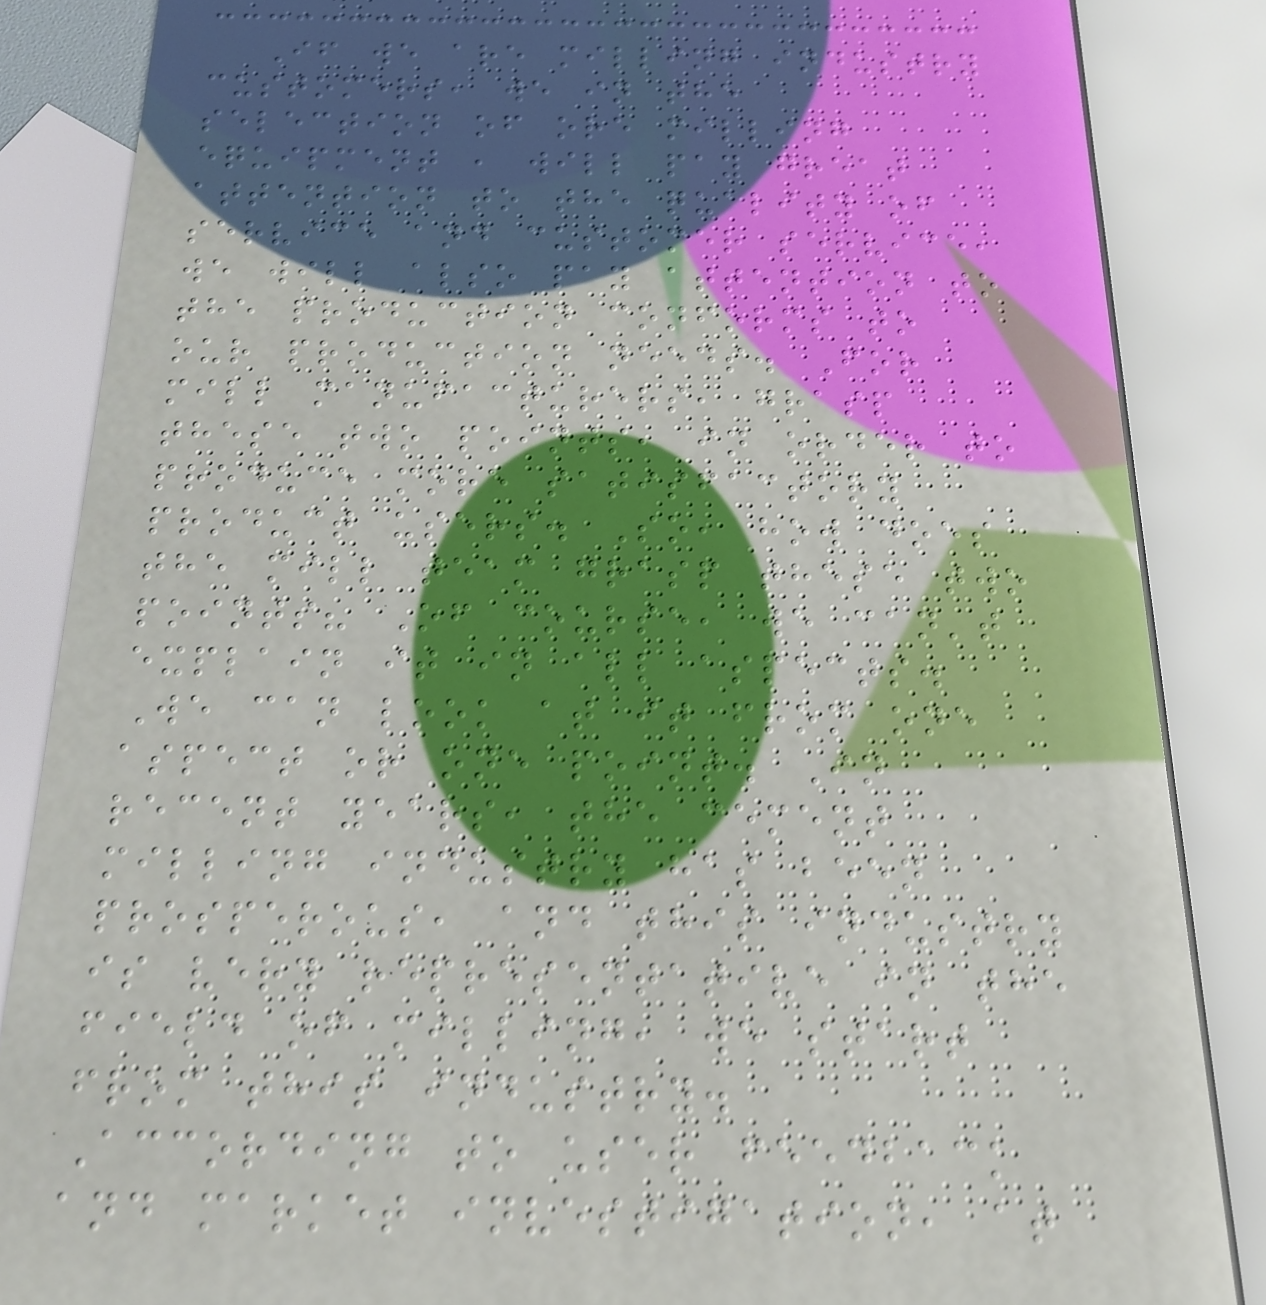If we are milling industry
customers, we in the
selection of ore milling
equipment , will pay great
attention to the quality of
service and customer service,
we will also pay attention to
the production conforms to
our production needs. For
mill manufacturers, grasp
these two points, in order to
produce more satisfactory
product users. So, how does
the mill team grasp these two
points? Of course, we can't
explain it in all aspects.
We can look at it from one
aspect or one point. In
recent years, the cement
milling industry has been
prosperous, and this industry
is very representative in the
field of milling, we start
from this industry.
According to user feedback
and market investigation, at
